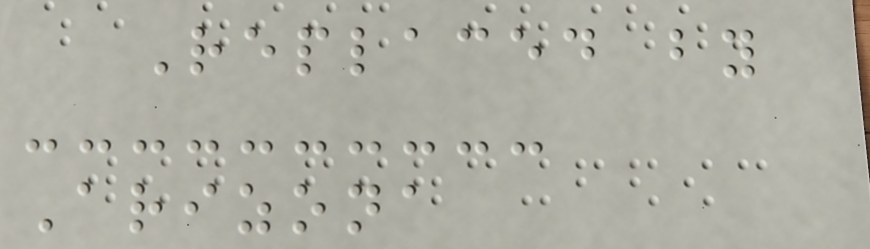Replaced by
Arizona
